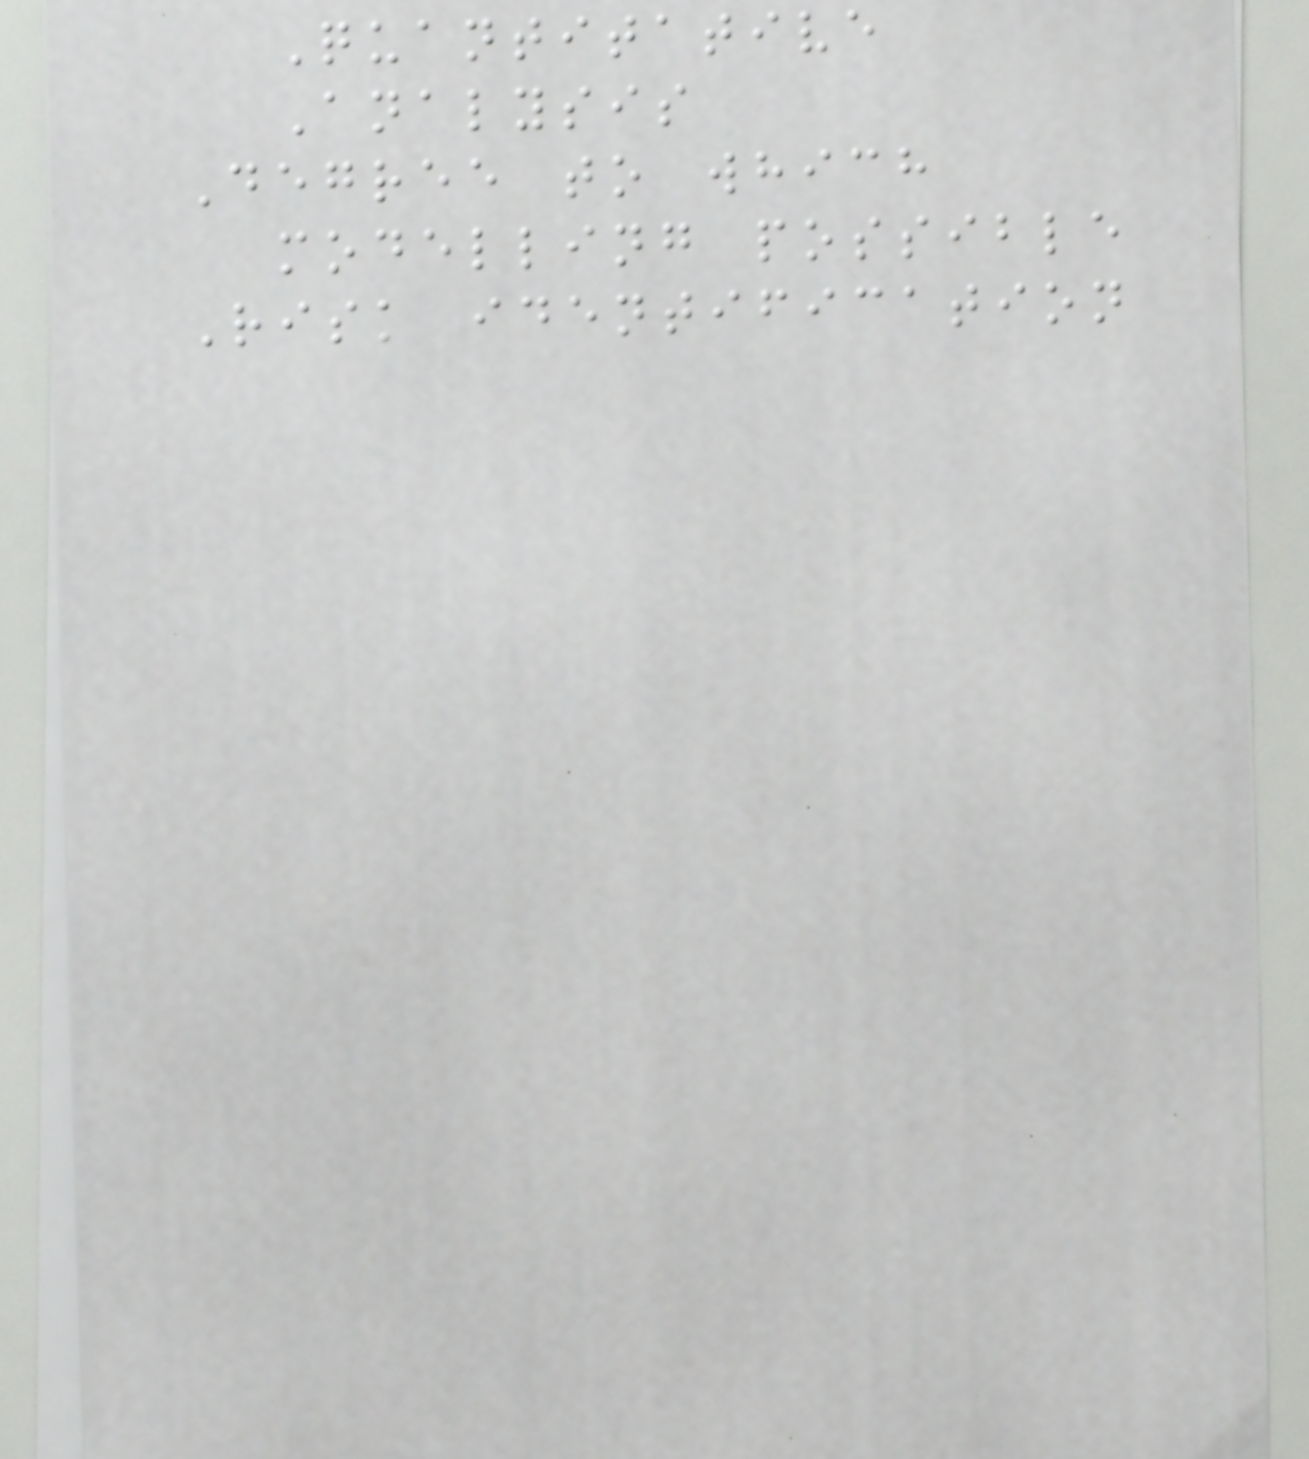Quantitative
Analysis
Degree to which
modelling possible
Risk identification
